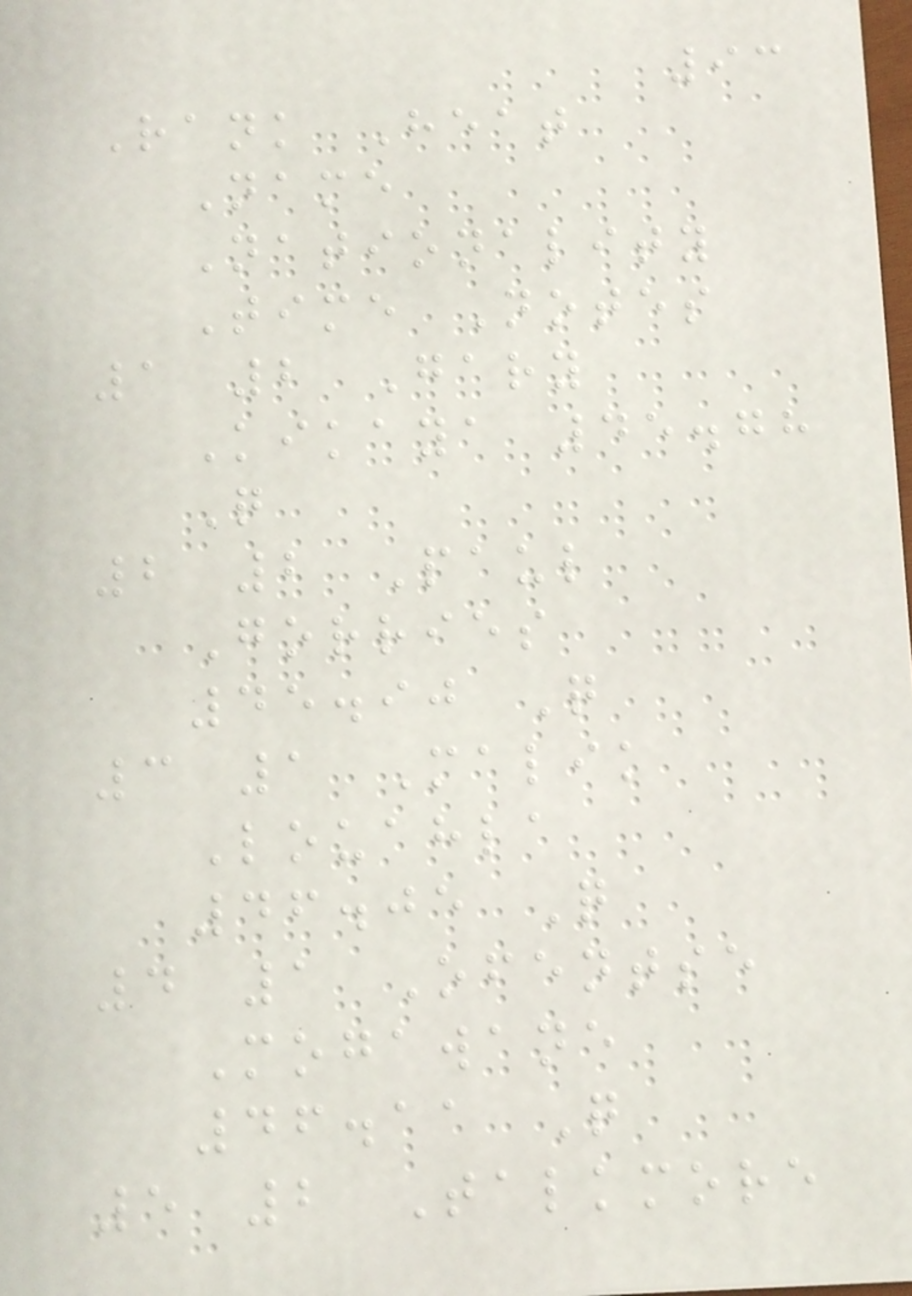93
Rank Heat
Name
Nationality
Time Notes
1 2 Gary
Kikaya 45.78
Q
2 2 Paul
Gorries
45.90 Q
3 1 Malik
Louahla
46.05 Q
4 1 Ofentse
Mogawane
46.11 Q
5 2 Talkmore
